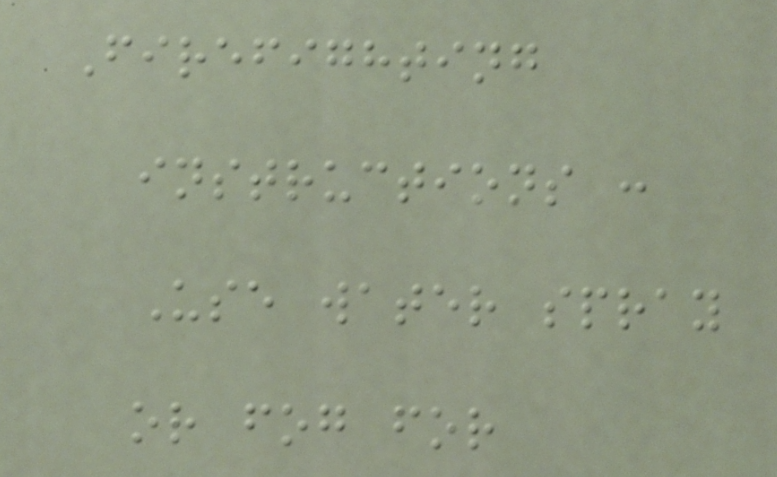Firefighting
instructions :
Use water spray
or fog for
